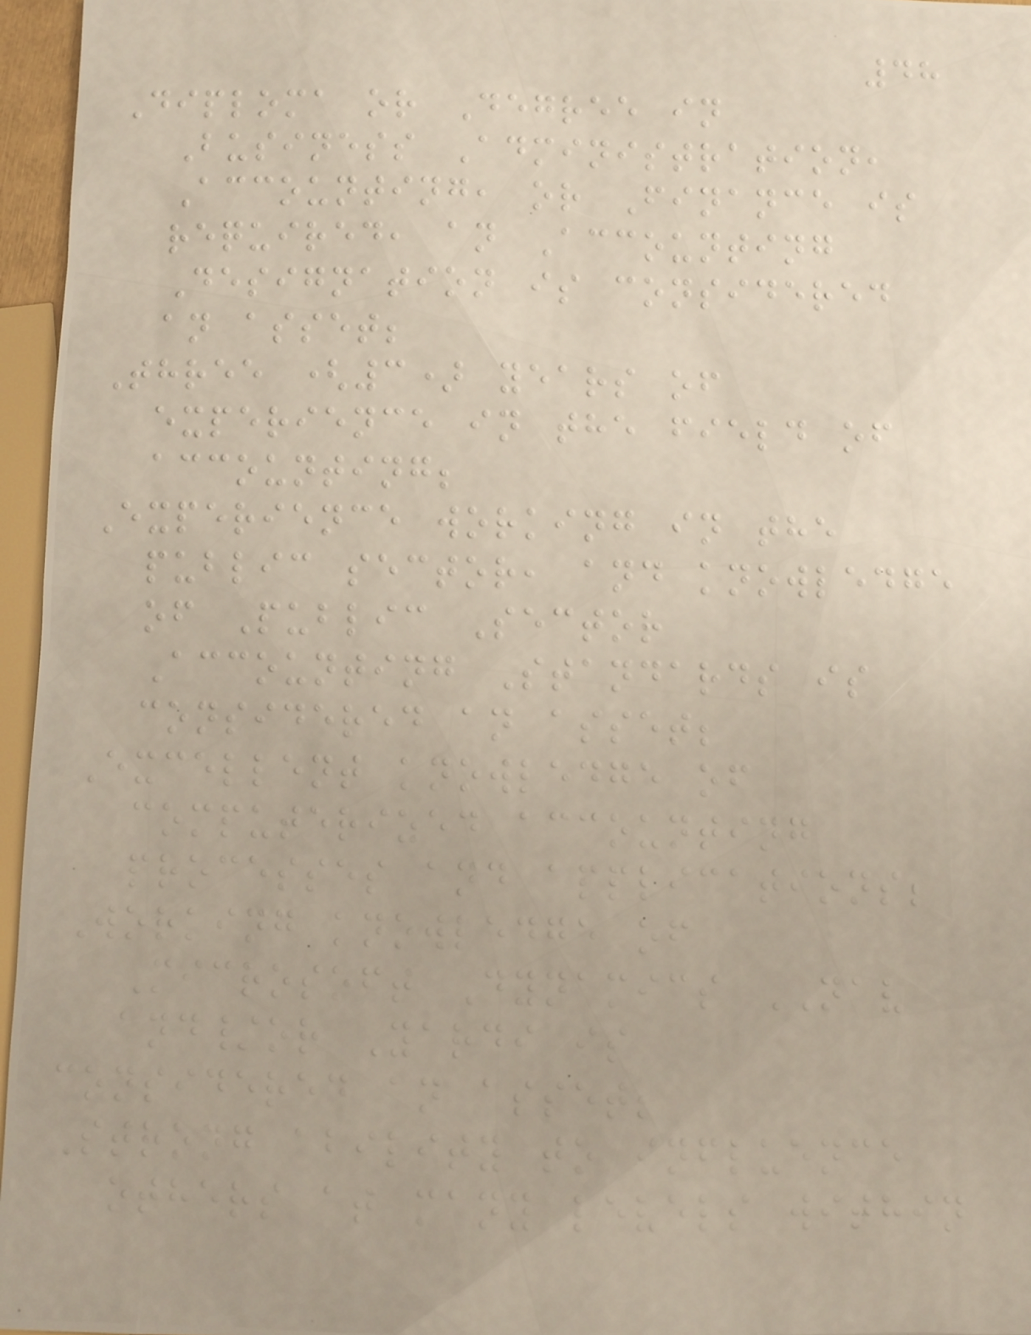48
Diploma or Degree in
Business Administration,
Accounting, or Finance is
required, an Accounting
Designation is considered
an asset;
Three (3) years of
experience in the field of
accounting;
Experience working in the
public sector, and knowledge
of Public Sector
Accounting Standards is
considered an asset;
Excellent knowledge of
computerized accounting
processes and applications;
Working knowledge of
Microsoft Dynamics NAV
and/or Yardi is
considered an asset;
Strong ability to influence
others at many levels within
